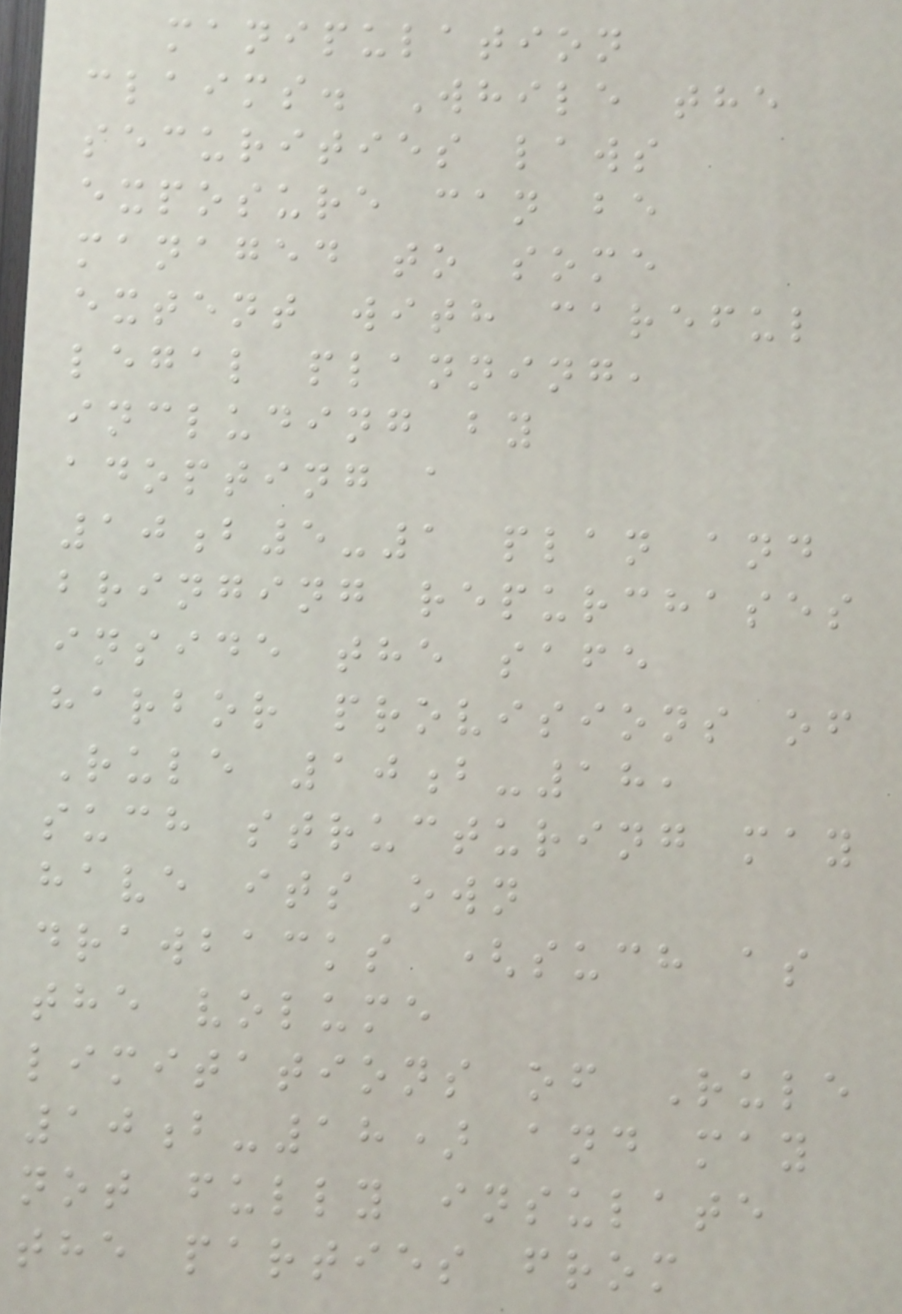manipulation
claims. While the
securities laws
exposure can be
managed to some
extent with careful
legal planning,
including by
adopting a
10b5-1 plan and
bringing repurchases
inside the safe
harbor provisions of
Rule 10b-18,
such structuring may
have its own
drawbacks (such as
the volume
limitations of Rule
10b-18) and may
not fully insulate
the parties from
